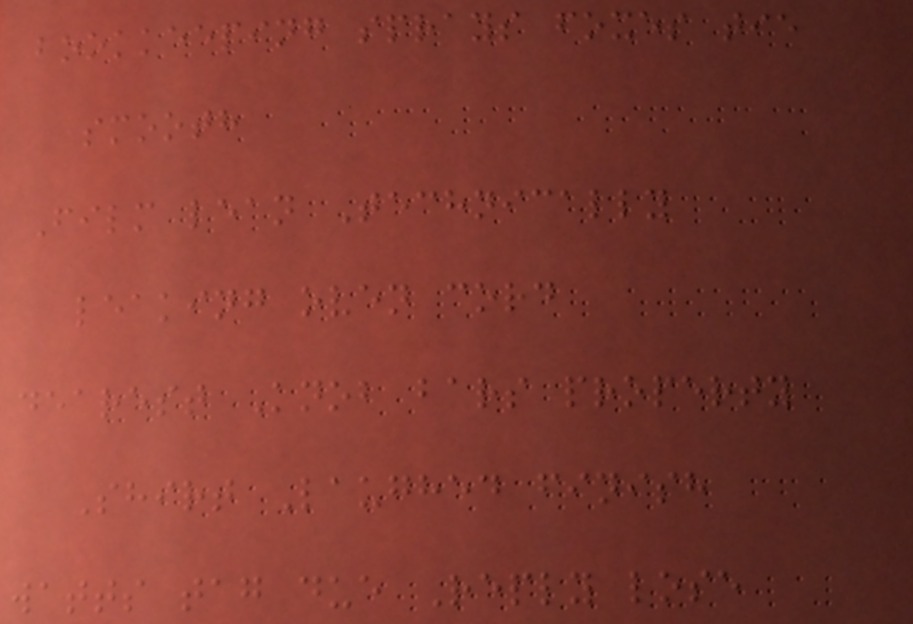bookkeeping sprays foxes tie
smooth
Film lean Technically
leaking oven cord
dearest Knob bars property
Shirt Laughed finish
watts tag due Reply lose
